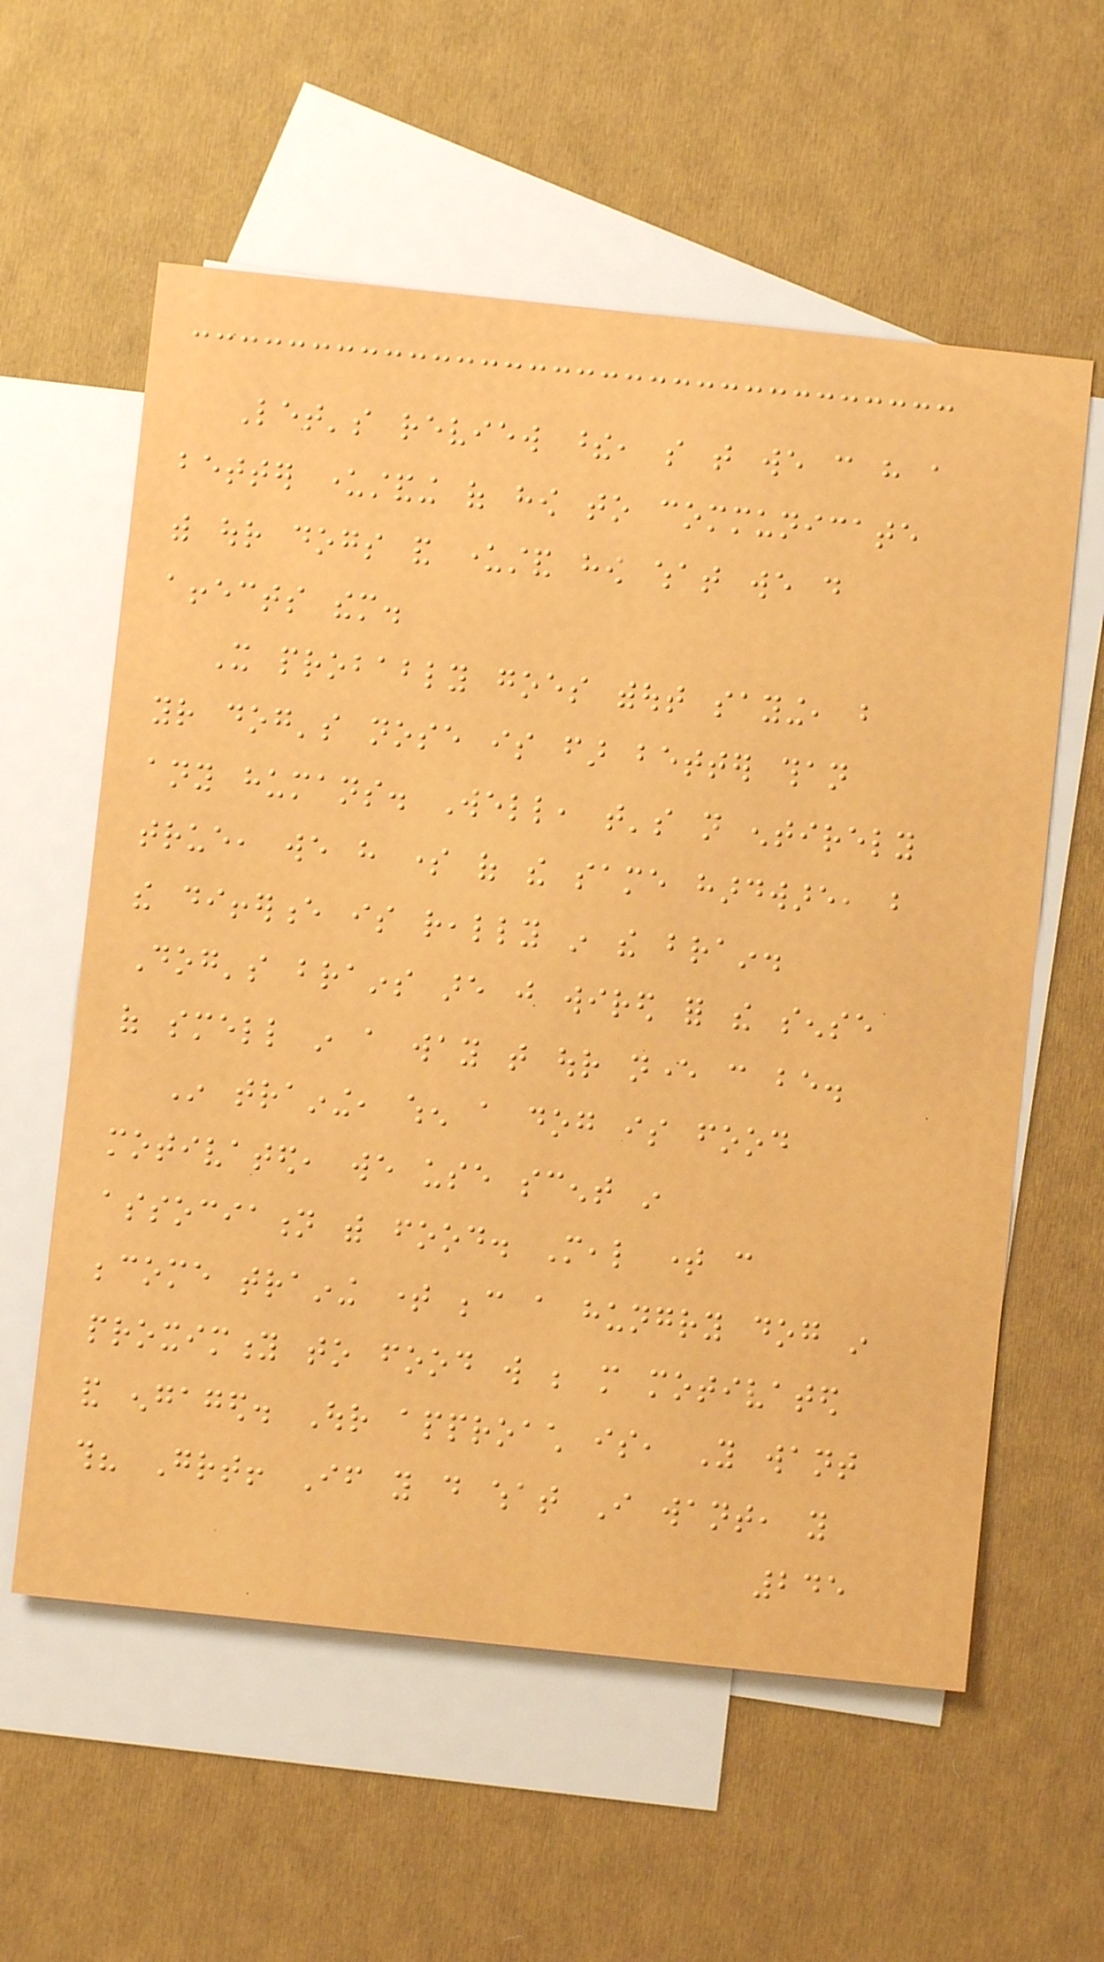Let's review these, so that we can have a
better understanding of how to communicate
with our dogs and understand how what we do
affects them.
It probably goes without saying, but
your dog's nose is far better than
any humans. Well, that's not entirely
true, we have some of the same hardware, but
the difference is really in the brain.
Dog's brains are just wired for the sense
of smell in a way that our never can be.
In training, when a dog is food
motivated, we use scent in
association with food. Meal time can
become training time because a hungry dog in
proximity to food will be more motivated
and engaged. Our approach is, You want
this? Great! If you do what I want, you
245
